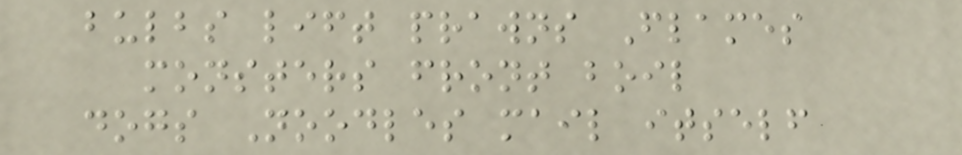bulbs lift prawns Flames
monsters front boil
dogs Noodles mail itself
